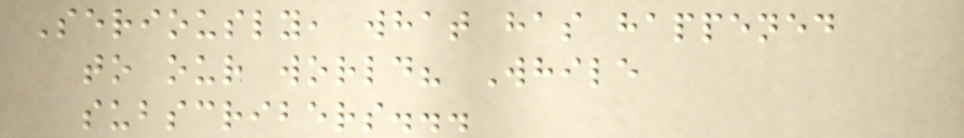Seriously, what has happened
to our world? While
subscribers...
